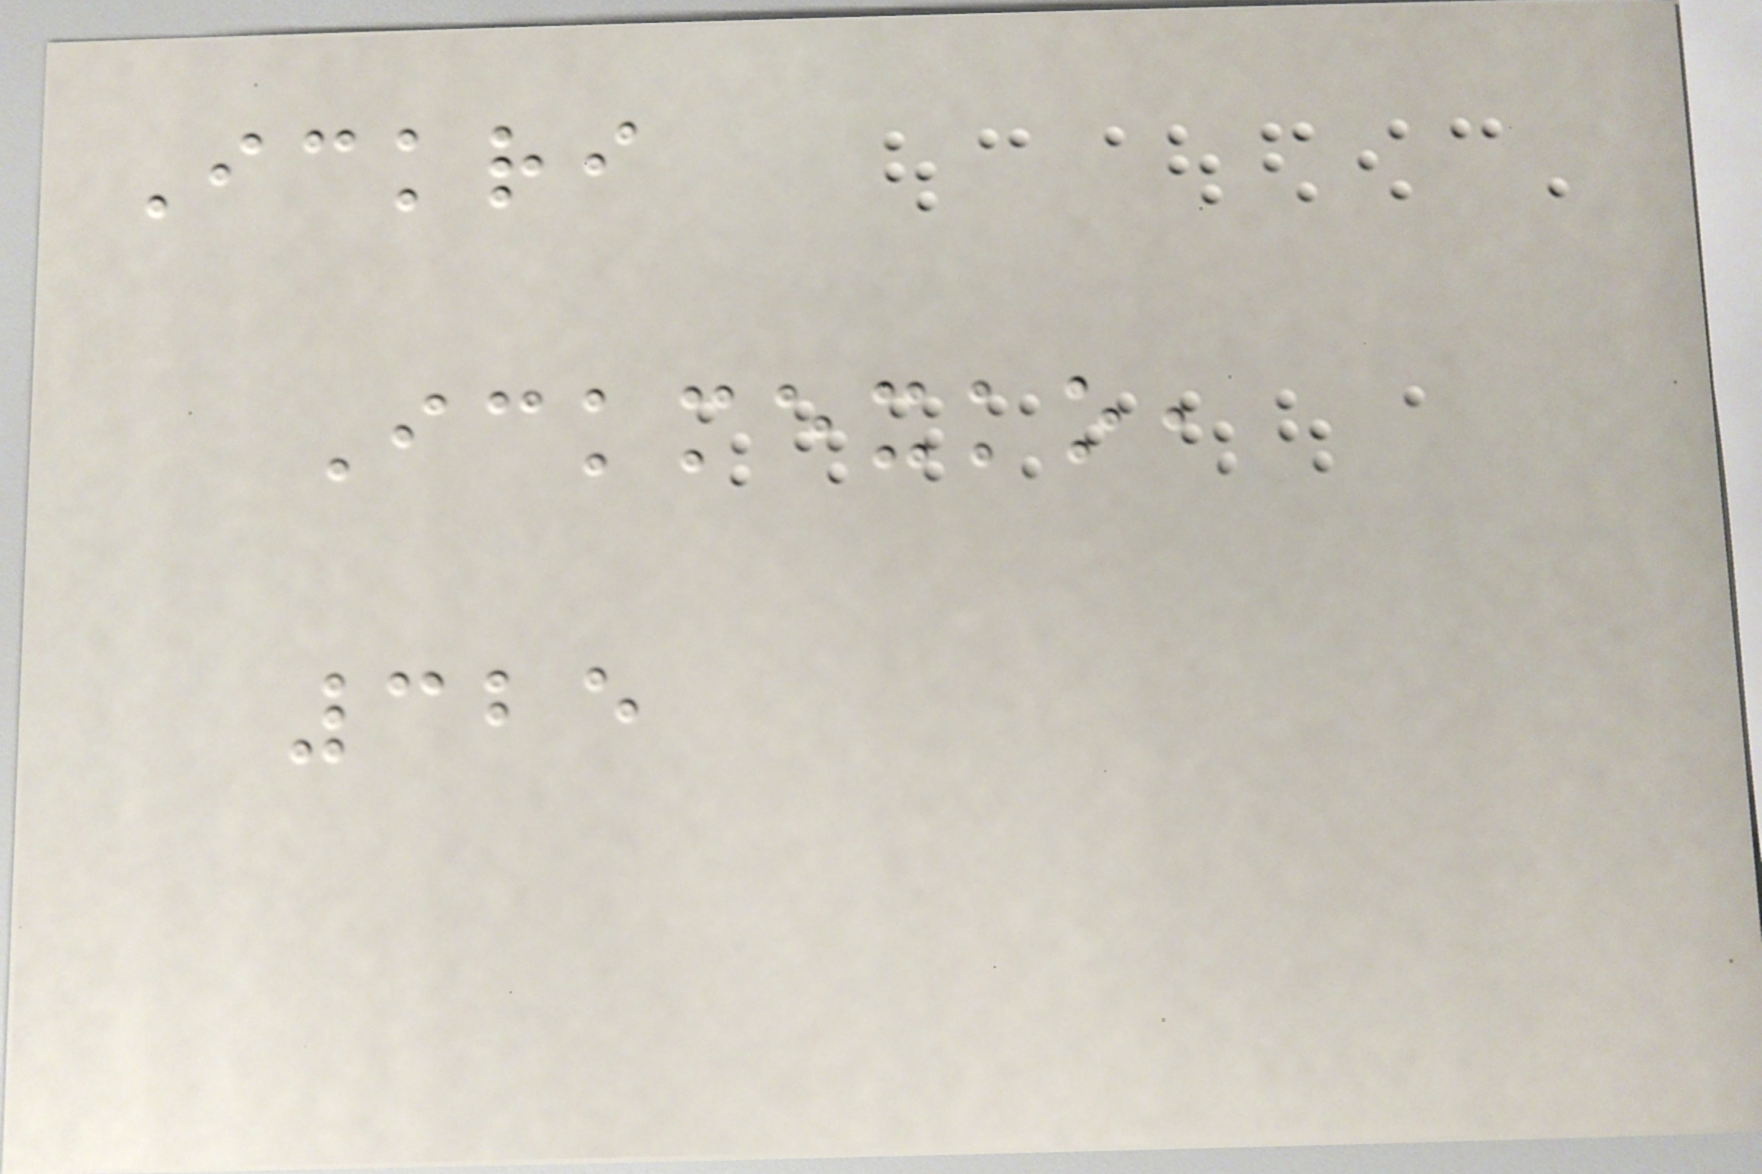Ickri
Ickmexko,
325
